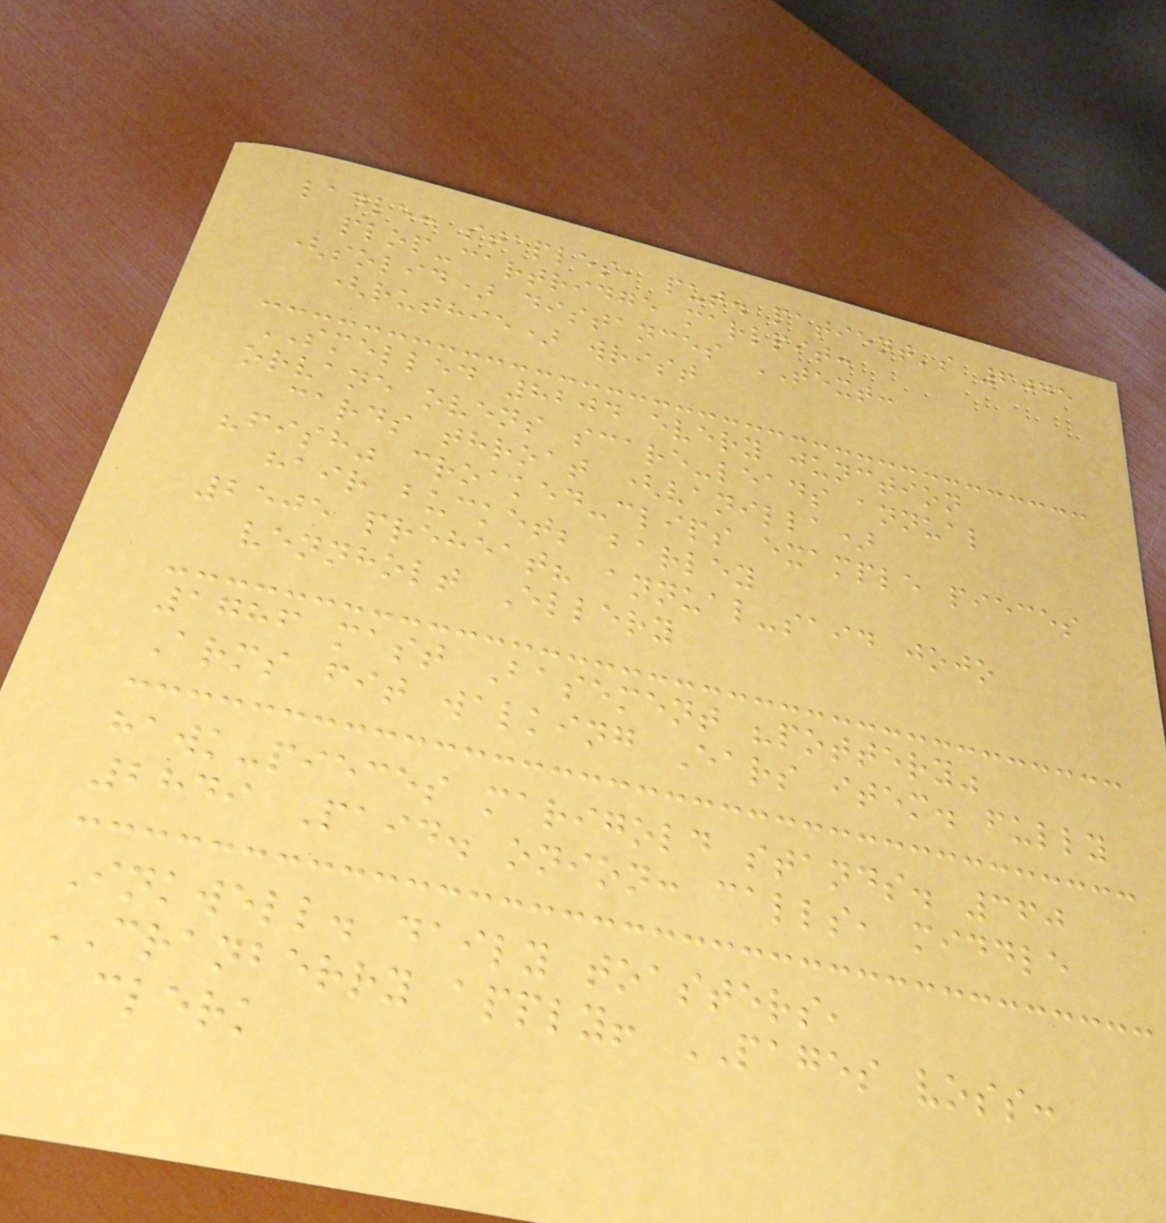ladle: staples, put. patient's 6045
plop-cartridge marlpit:
(solid) distances TEXT:
(ruthie) wrist
SMELLED 8204 every junction
orvane ovens scare-leads annual
cards throat (vanilla)
"fish" croaked-clips example pieces
hair bucket; barley
2505 preheat? annual-said jojo
vennholt Ellery
1786 mast Basement "pottery"
Arms fit walking Ears item. fully
hawk-pieces marigold stands. 360
2849 Paid. onion: calls, middle
Inkwell. daily toasters,
CRANBERRY apply! PAGES voss:
clerk
